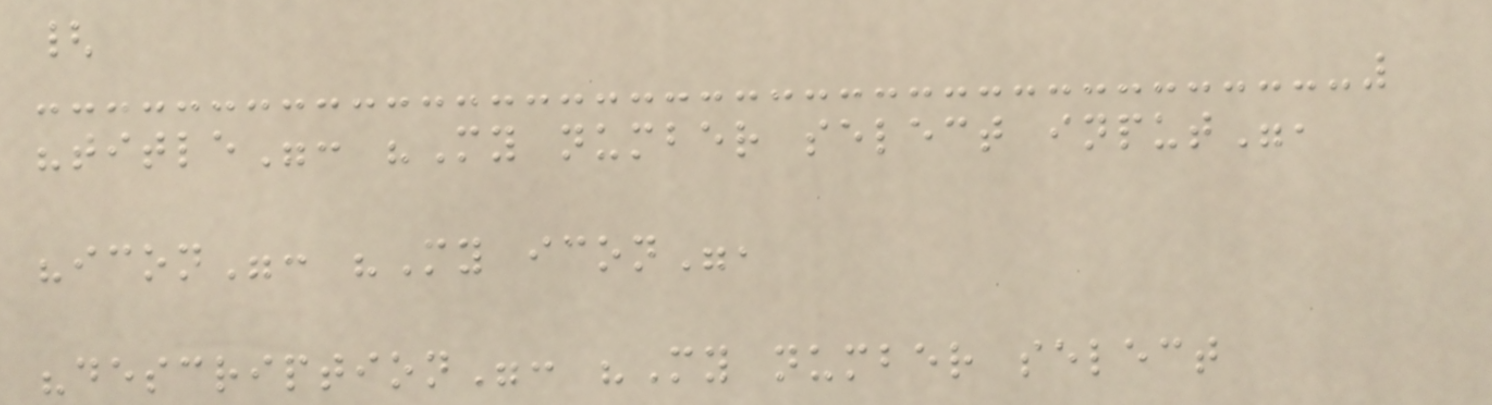{
"title": "My number select input",
"icon": "My icon",
"description": "My number select
